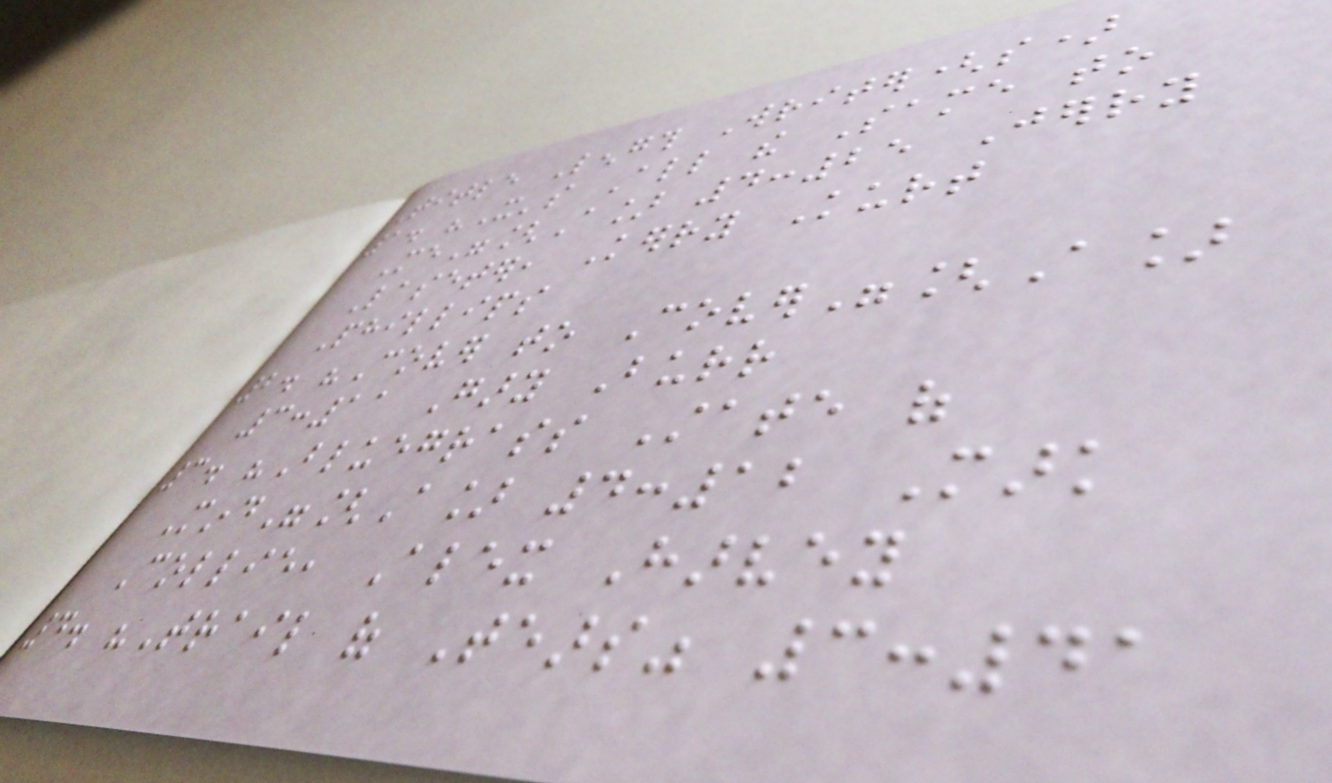Title Length Writer(s)
1. "It's All the Same to
Me"[A] 4:25 Jerry
Laseter, Kerry Kurt
Phillips
2. "Cover to Cover"[A]
3:11 Gary Burr
3. "Bluegrass State of
Mind"[A] 4:12 Mark
Collie, Alex Harvey
4. "Trail of Tears" 3:41
